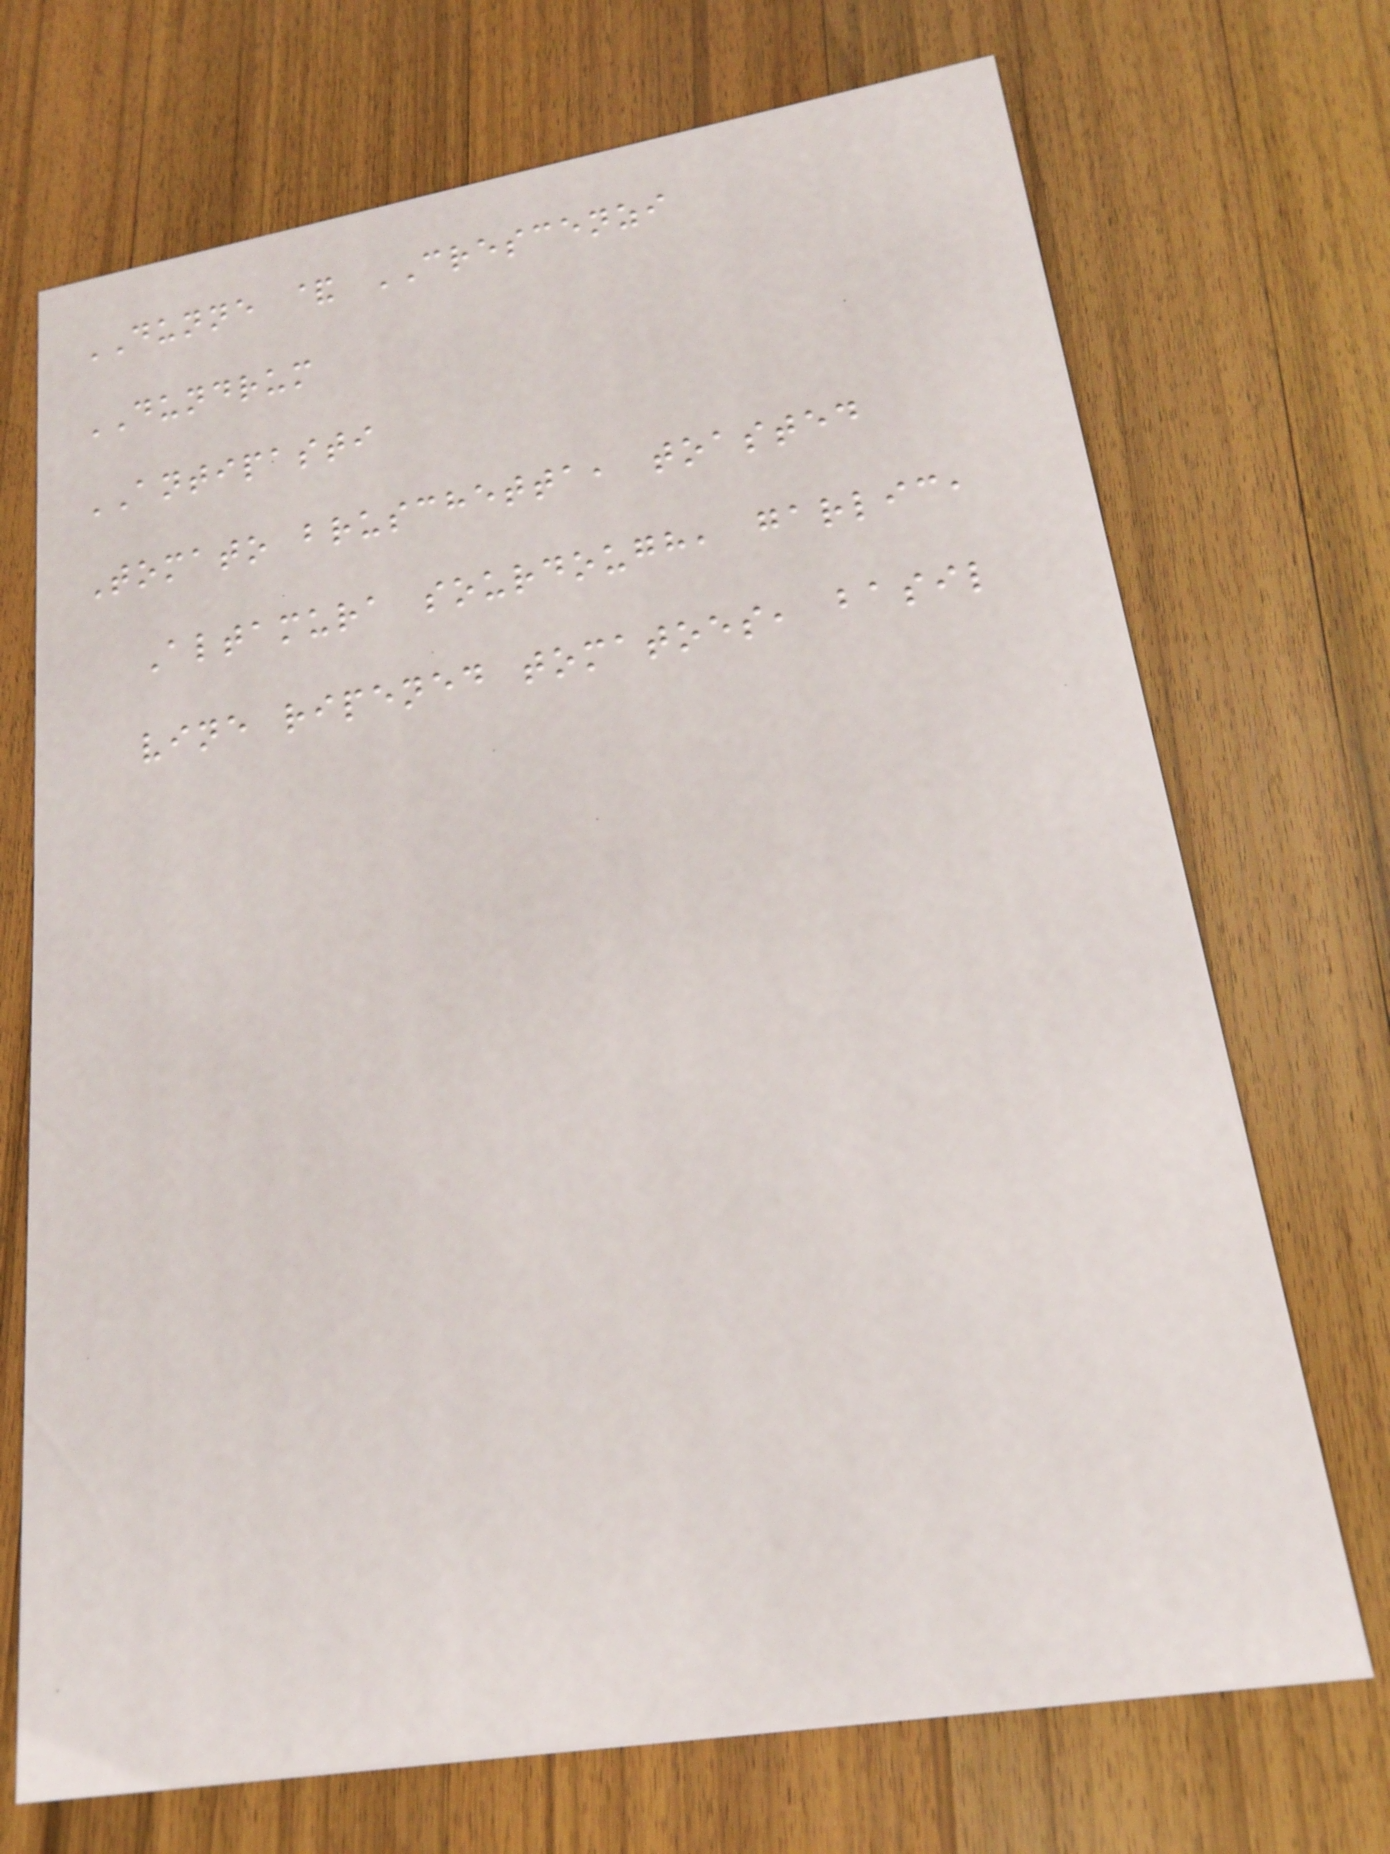DUNNE & CRESCENZI
DUNDRUM
ANTIPASTI
Tomato bruschetta, toasted
Altamura sourdough, garlic,
vine ripened tomatoes, basil
